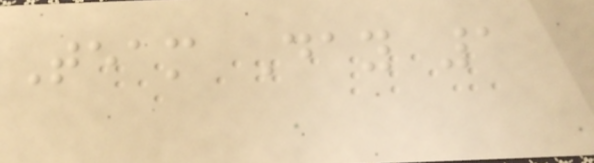Team Day 1
